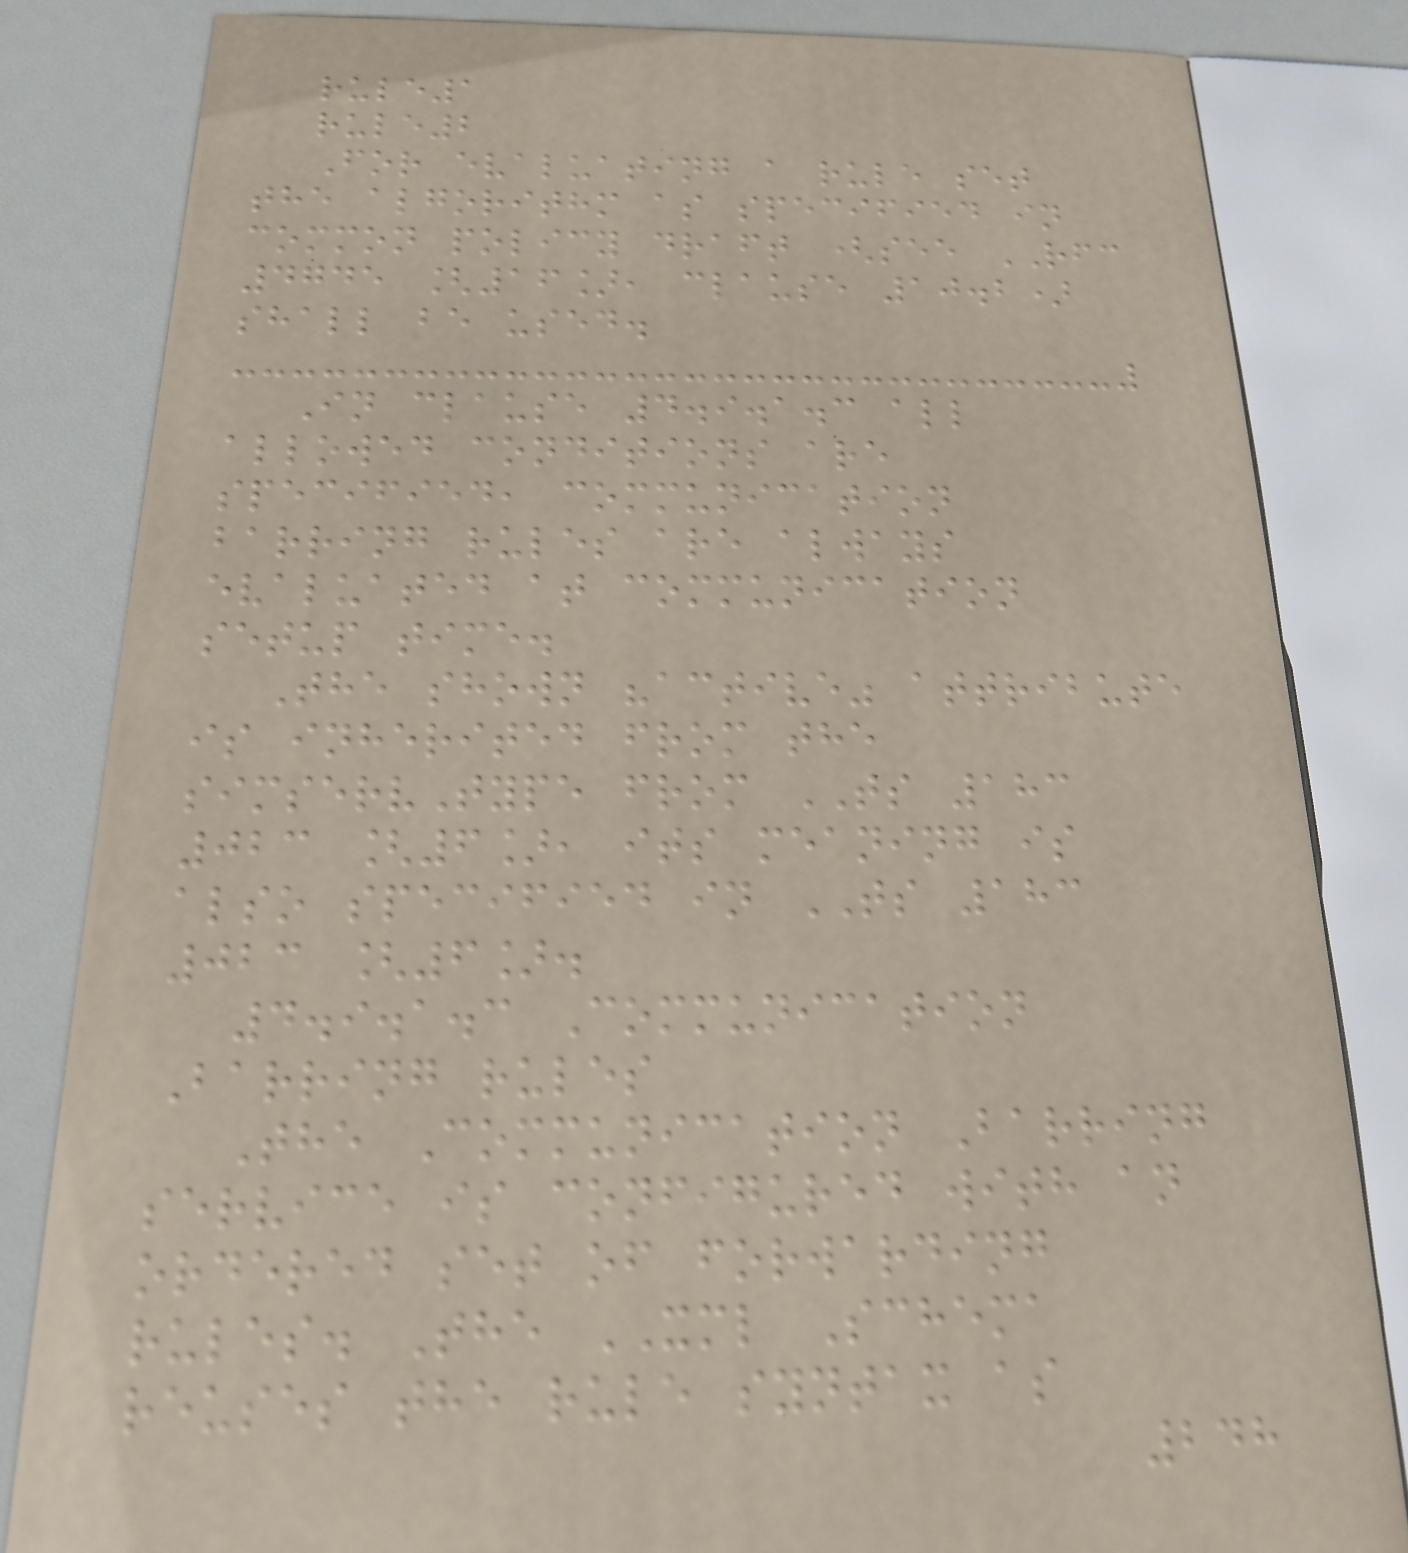rule1
rule2
For evaluating a rule set
the algorithm as specified in
common policy draft (see RFC
4745 [16], clause 10.2)
shall be used.
In clause 4.9.1.3 all
allowed conditions are
specified, communication
barring rules are always
evaluated at communication
setup time.
The shown "active" attribute
is inherited from the
simservType from TS 183
023 [6], its meaning is
also specified in TS 183
023 [6].
4.9.1.3 Communication
Barring rules
The Communication Barring
service is configured with an
ordered set of forwarding
rules. The XML Schema
reuses the rule syntax as
248
